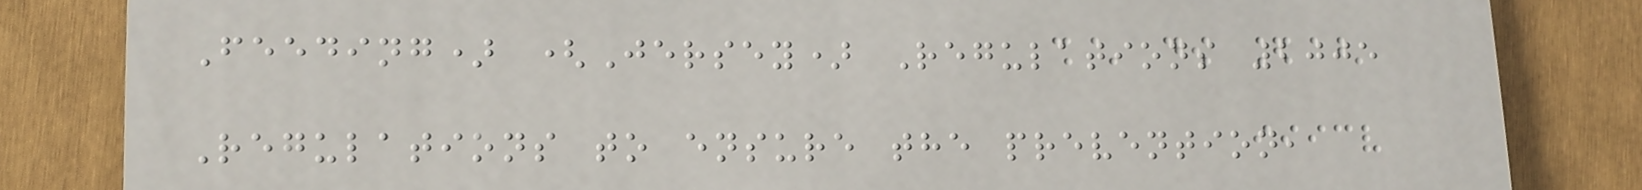Feeding) (Jersey) Regulations 2005
Regulations to ensure the prevention,
